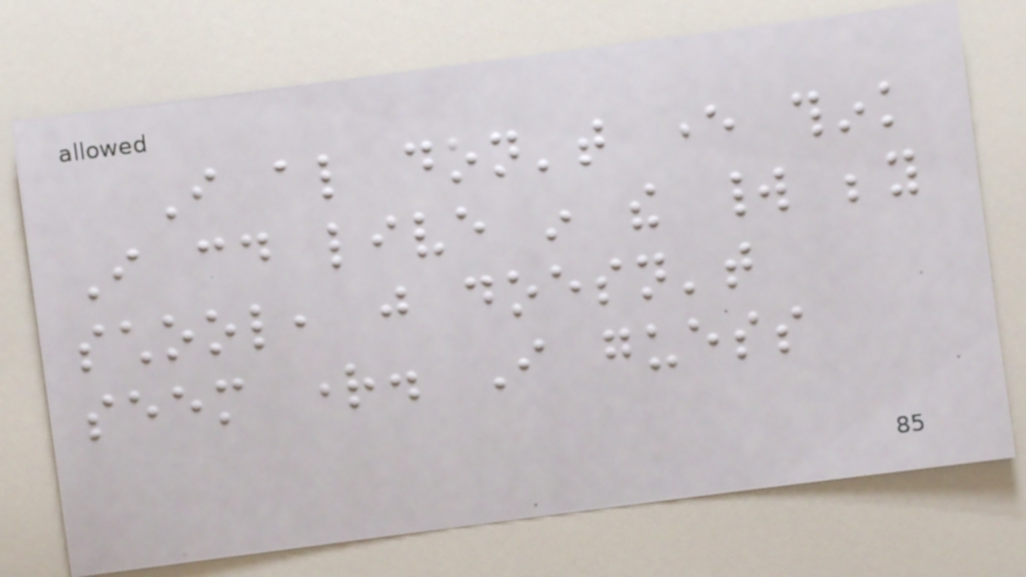I also don't ever think
I could live in the world beyond
school, just doesn't
seem right. I guess
